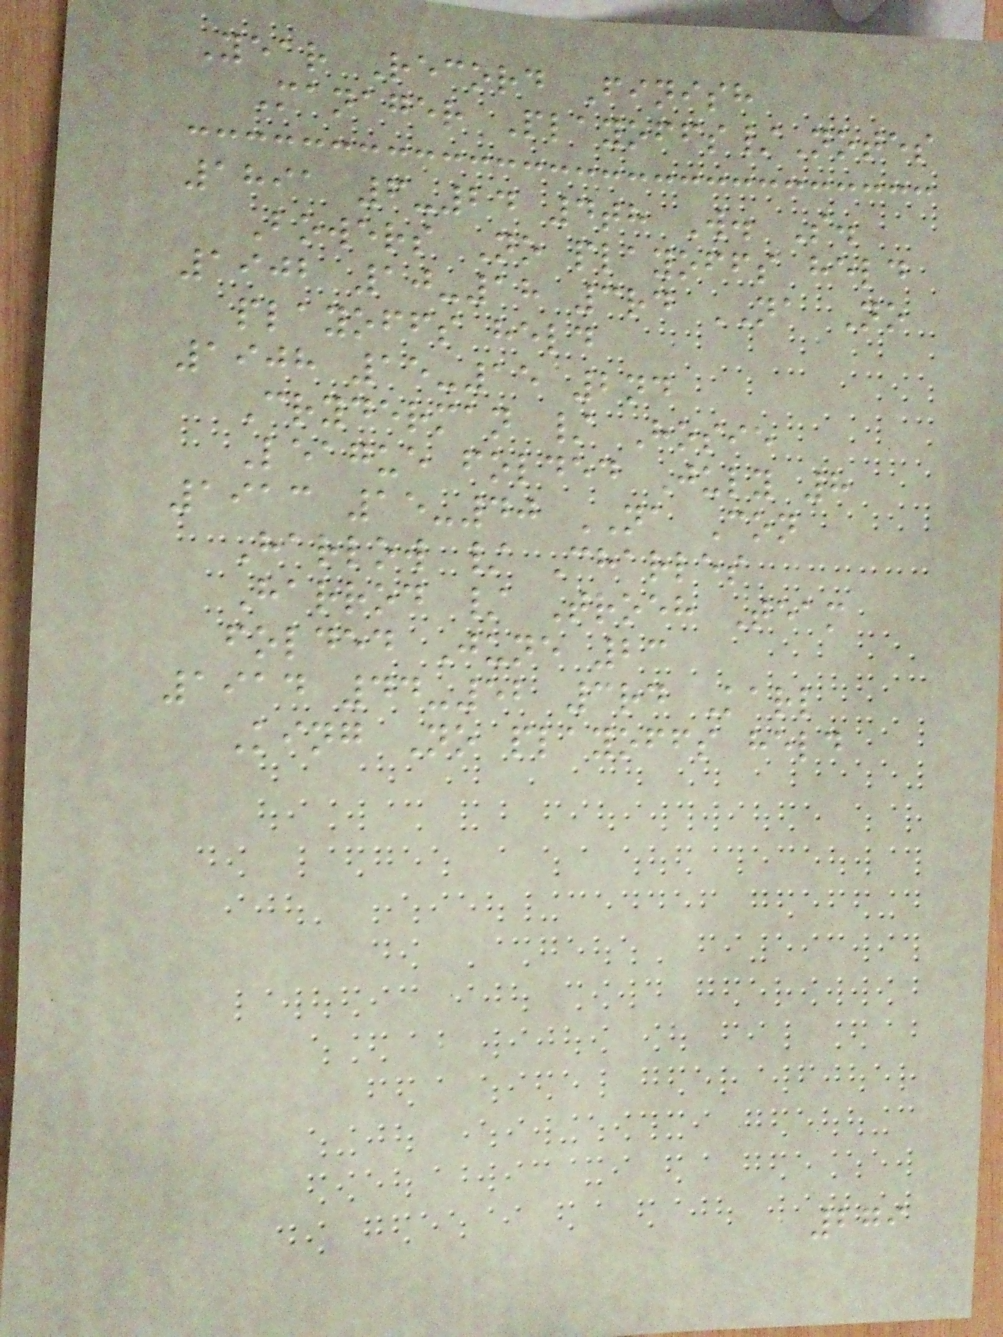Year Record Finish
Manager Playoffs/Notes
1891 6-24 4th W. S.
Bowers No playoffs held
1902 10-18 3rd NA No
playoffs held
1908 15-15 2nd
Cryderman / Hosie
League folded July 8
1913 15-40 NA Con
Harlow / Charles
Harrod / Troeh Team
folded June 23
1914 44-52 3rd Karl
King No playoffs held
279
